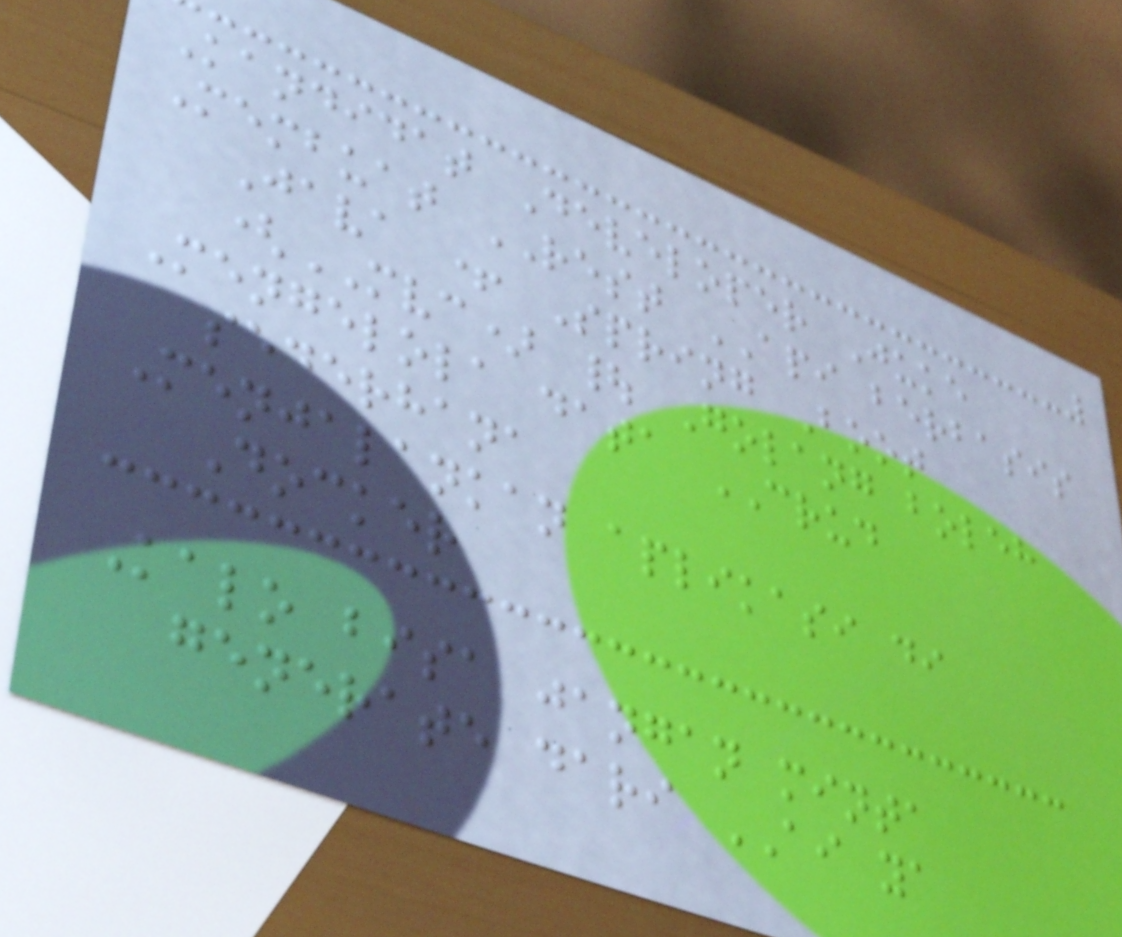Kandidat Developer Juke
Membuat REST API berbasis
Java + Spring Boot
(MVC) | Golang boleh
Mengelola data CRUD
sederhana
Menjalankan aplikasi di
Docker
Kalo bisa jangan minta
generate dari AI ya
